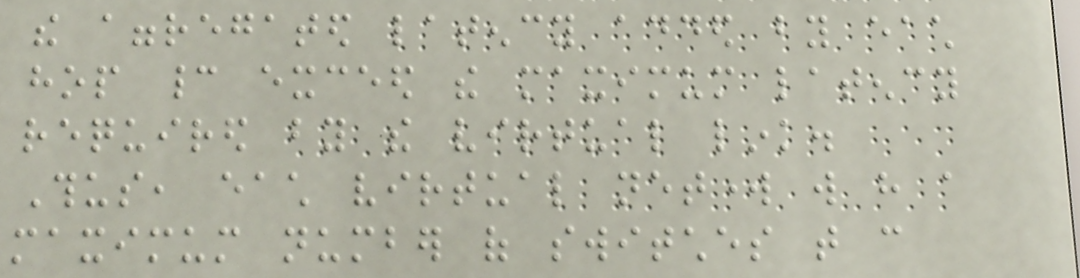the aggregated latency added by each
hop cannot exceed the maximum latency
required by the virtual link.
Thus, each virtual network will have a
maximum number of switches that can
